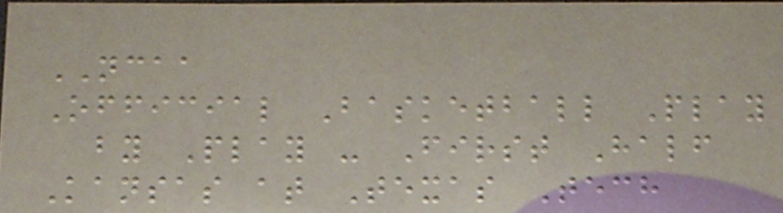NCAA
Official Basketball Play
by Play - First Half
Kansas at Texas Tech
